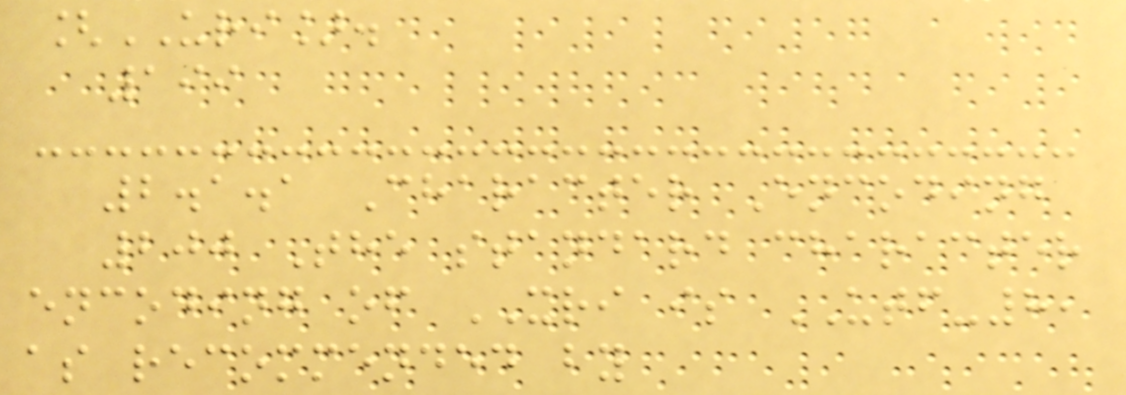[URI].
199
2.1.1 Character Encoding
200 The standard character
encoding of XRI is UTF-8,
as recommended by
